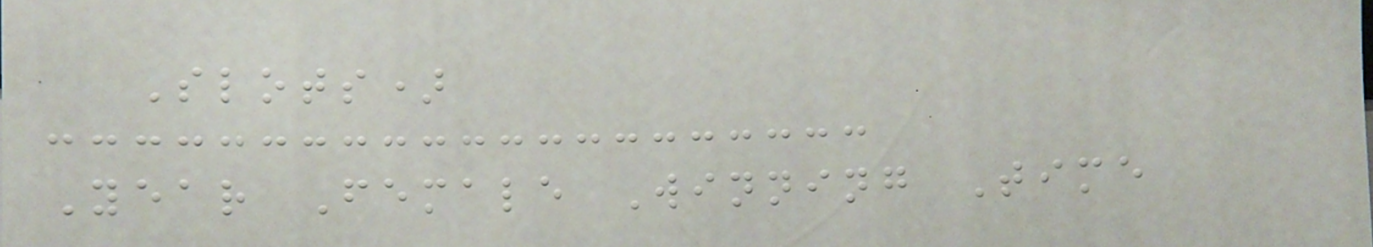Slots)
Year Female Winning Time
